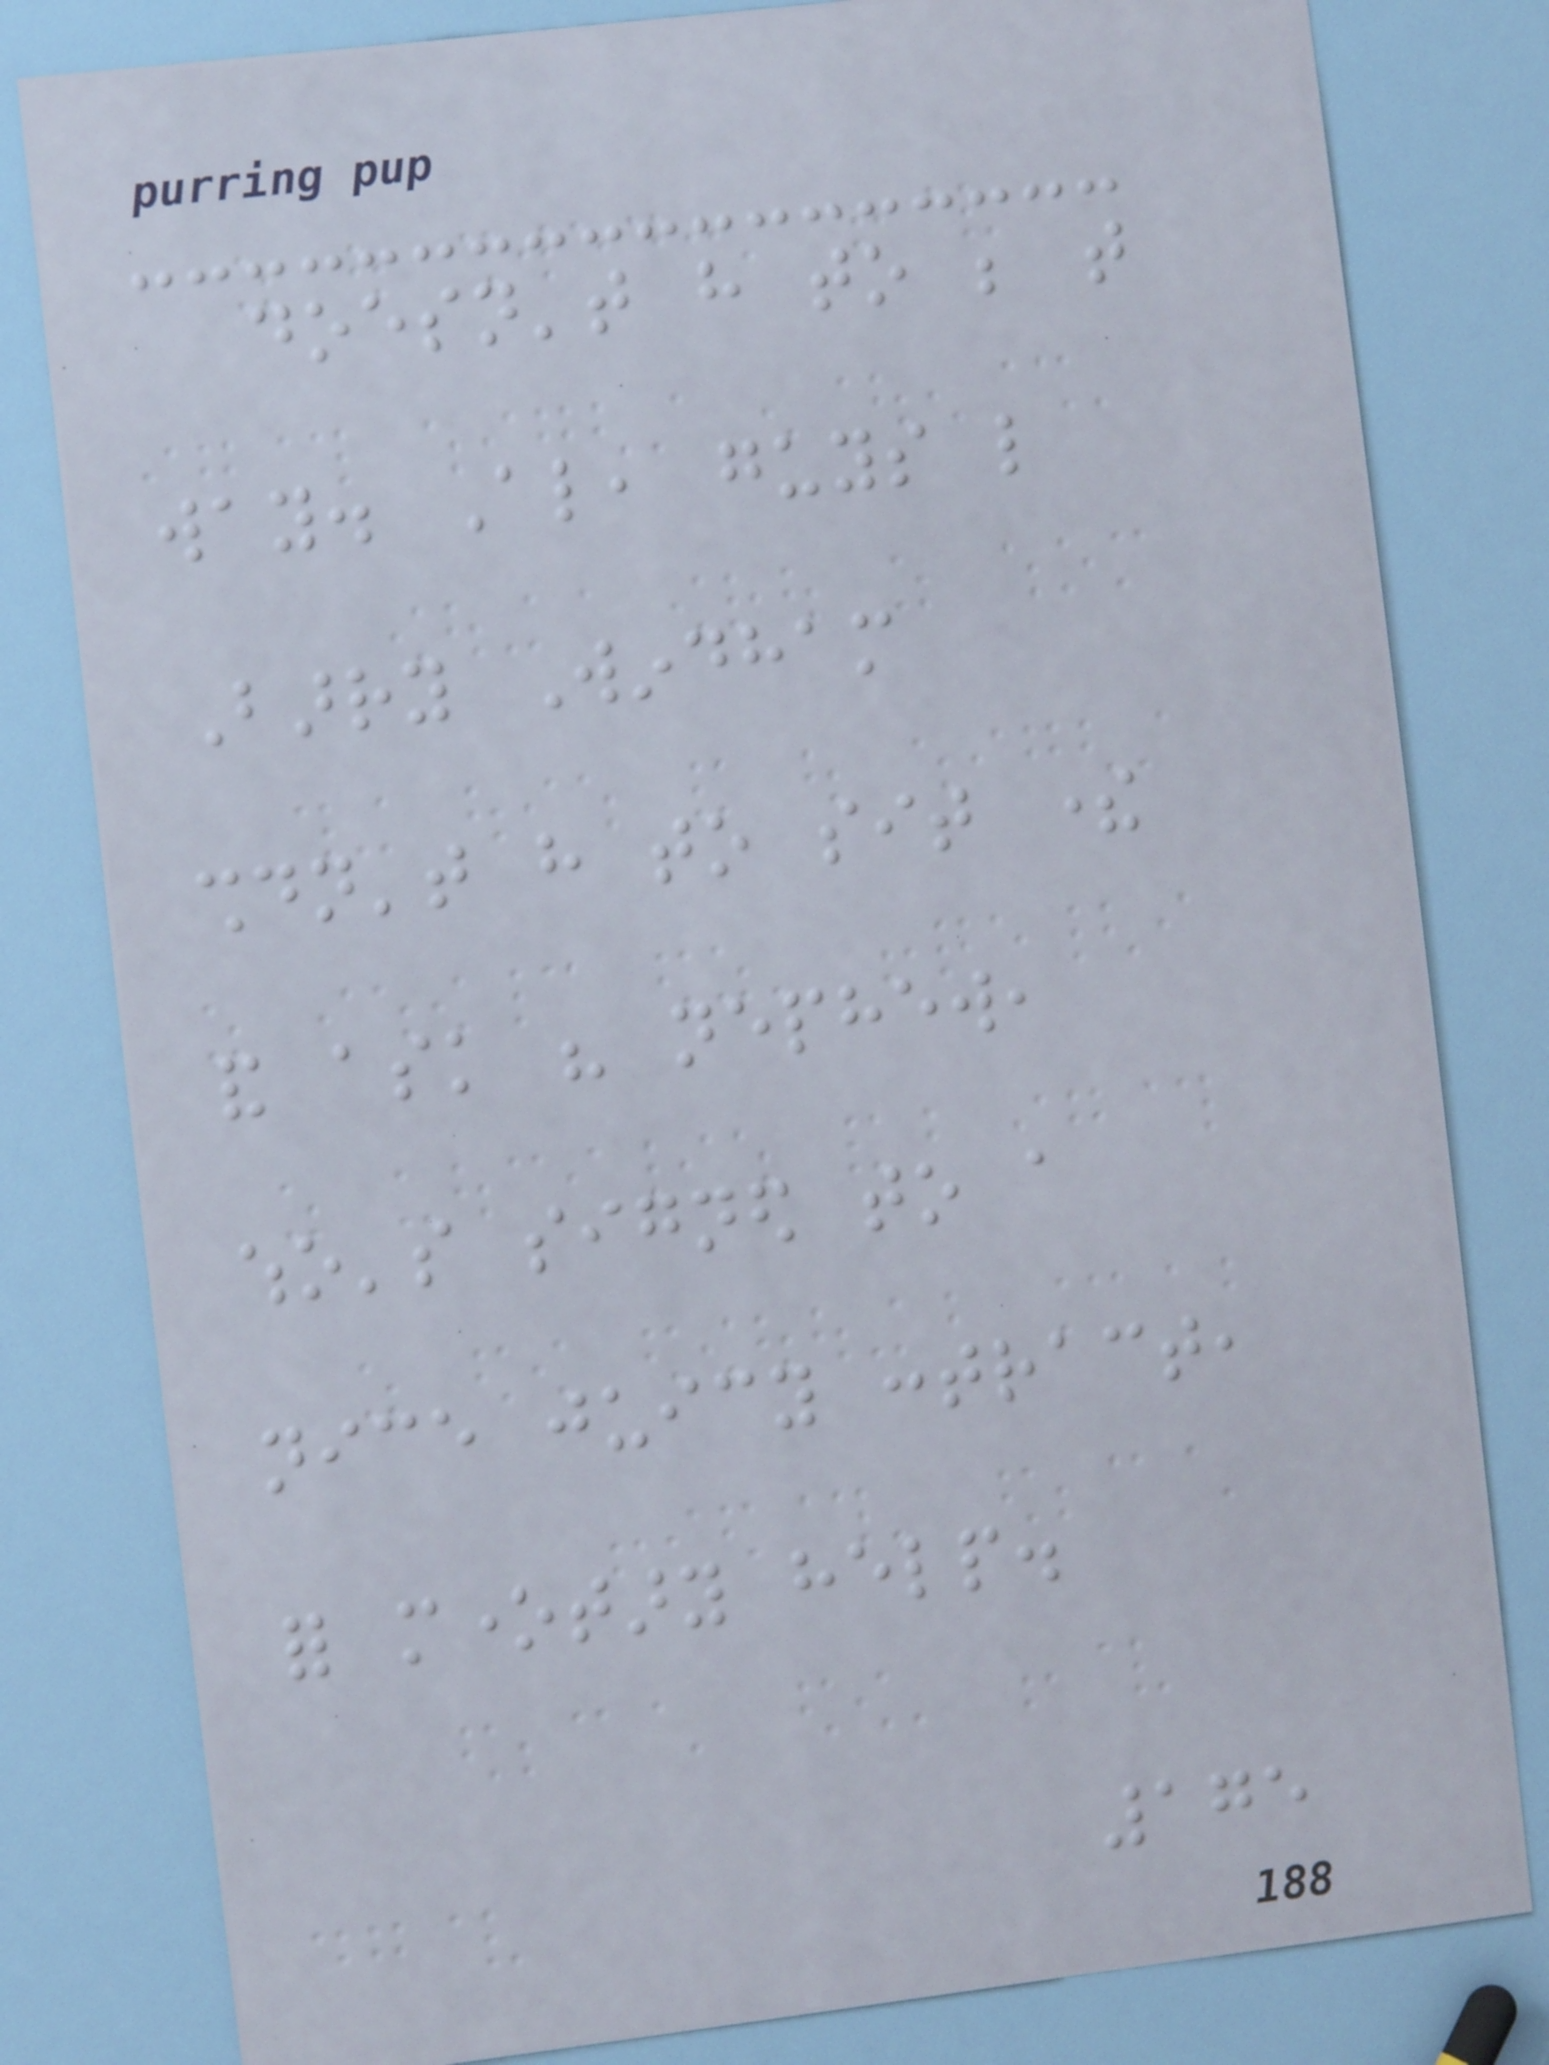doesn't have to be that
way. Also, guys like
Barry Windham
shouldn't have to sit there
and ask his nephew,
who's signed to a
nice juicy contract,
for monetary help.
175
